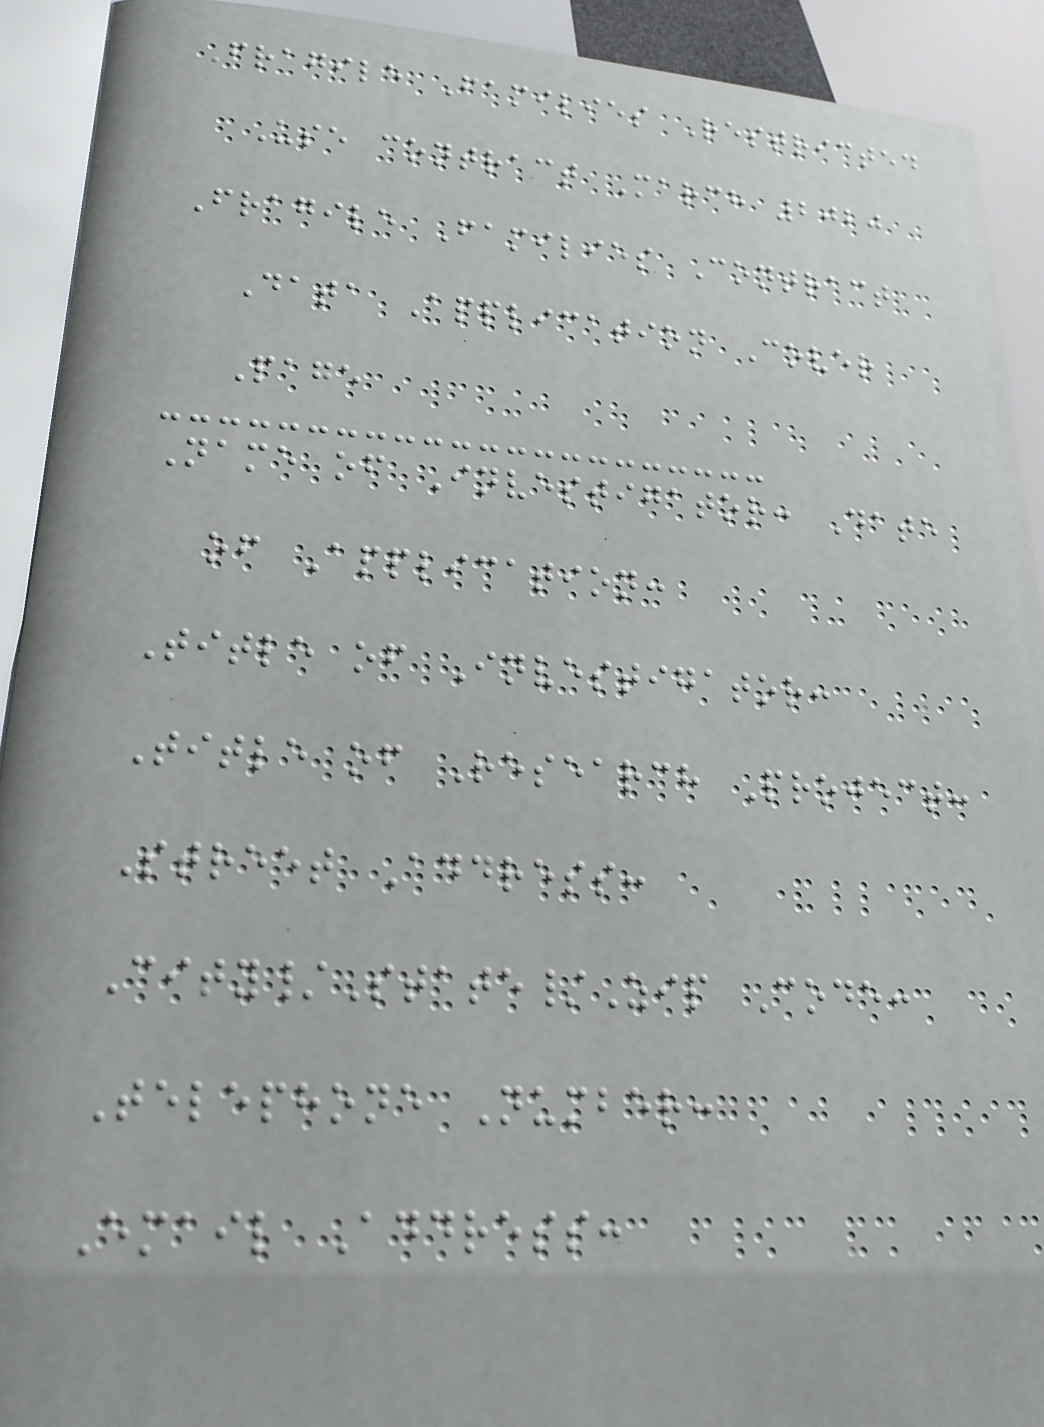Fragile Families Restricted
Use contract March 2020
Fragile Families Contract
Data Application Cover
Page
Name of Investigator: Date
of Application:
Title of Investigator:
Title of Research Project:
Street Address:
City/State/Zip Code:
Telephone Number:
Email Address:
